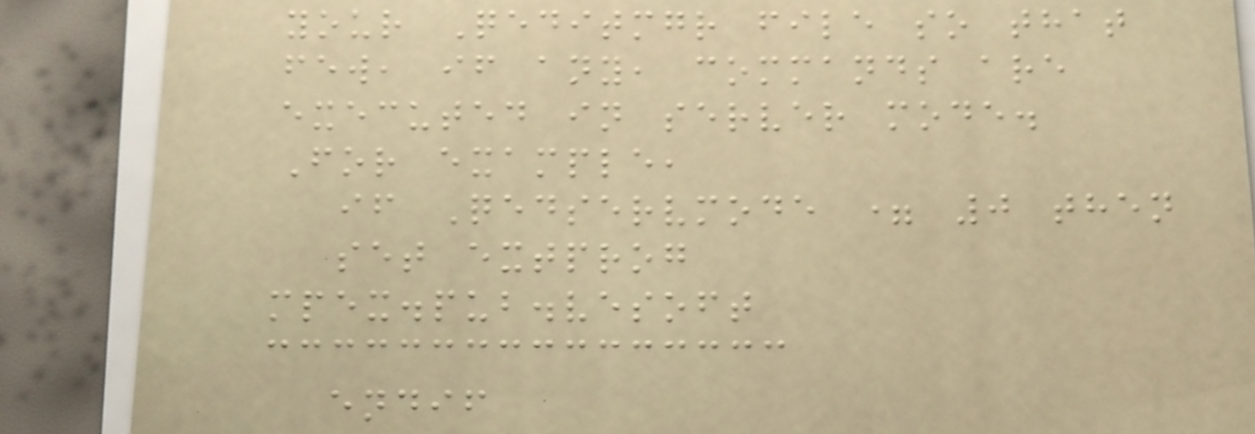your Qeditmgr file so that
few, if any, commands are
executed in server mode.
For example,
if Qedservmode = 0 then
set extprog
mpex.pub.vesoft
endif
